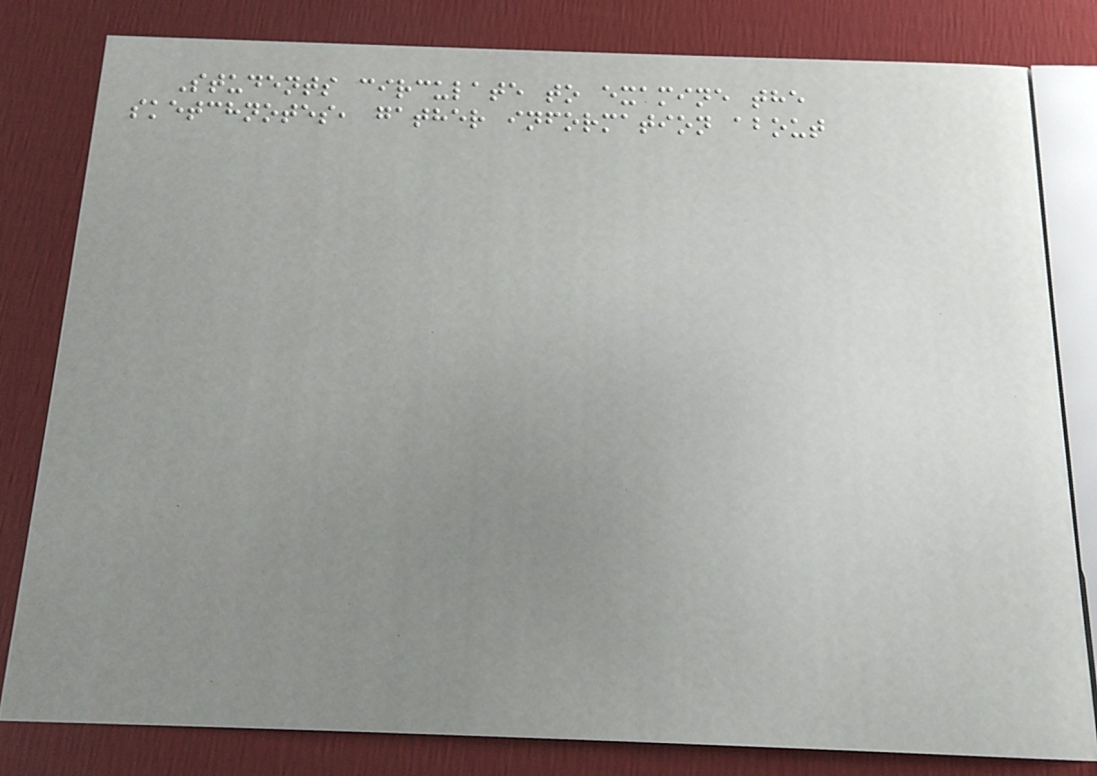Students circulate to examine the
sketchnotes, gather information about
